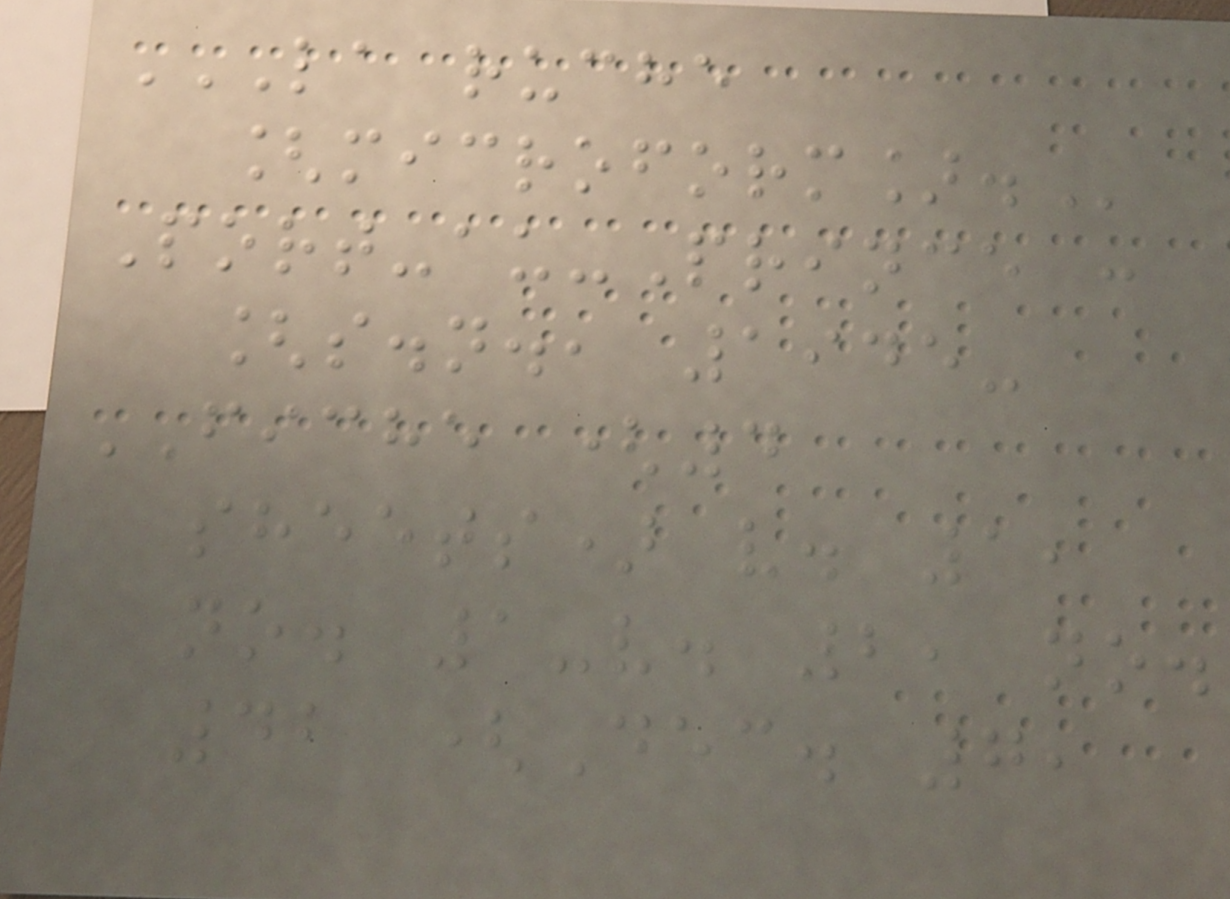LA RUCHE
[MICROFORM].
Port-au-Prince :
[s.n., 1945-
FICHE (4
sheets) v. 1,
no. 1-v. 2, no.
42 (Dec. 7,
